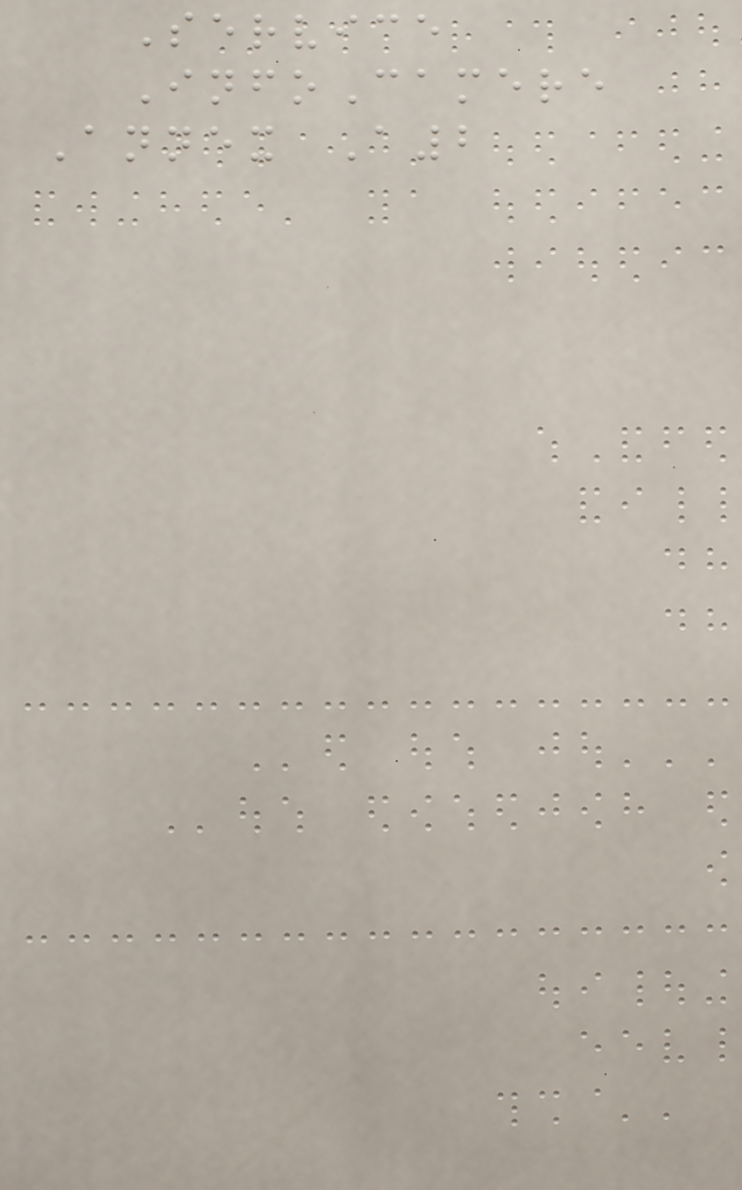Service
InfoCamere
Annex A2
